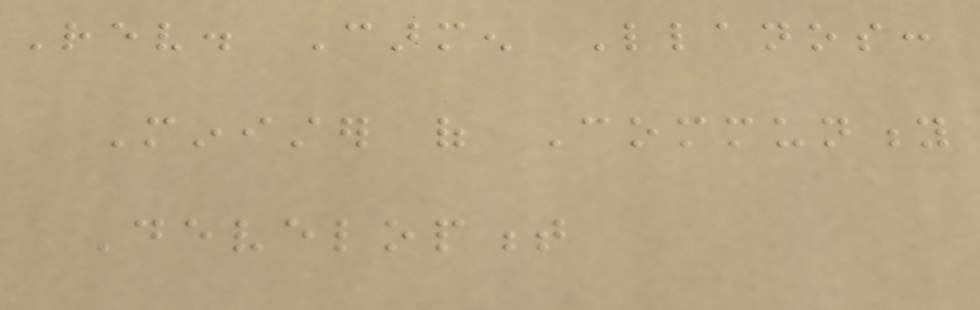Rev. Carmen Llanos:
Minister of Community
Development
